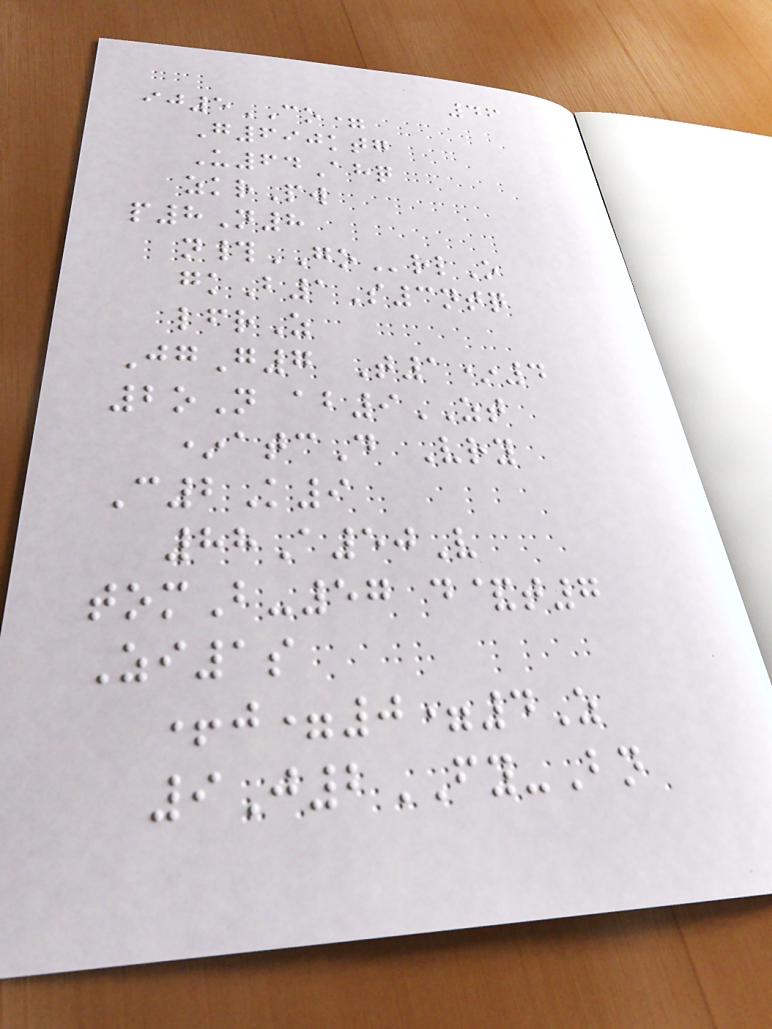46
ij5CO=
G690ktg
U64Ahq
zkrPw
p8N8
n#GOrlO
gkB1S3ntq
lfrZ
JgG7 T1*4
2oN ab9ZT
*atcD Vry
C2K9
88A50V
tomB-57 d&t7
Zi1s
+j=0=4Z
9J2FY-Bn
